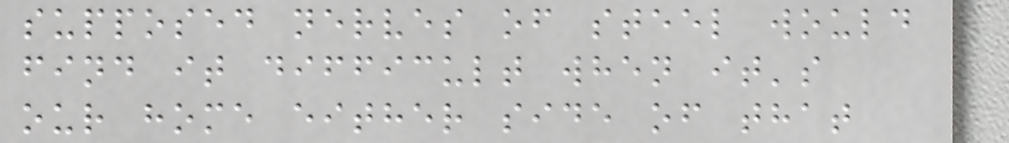supposed nerves of steel would
find it difficult when it's
our home either side of that
